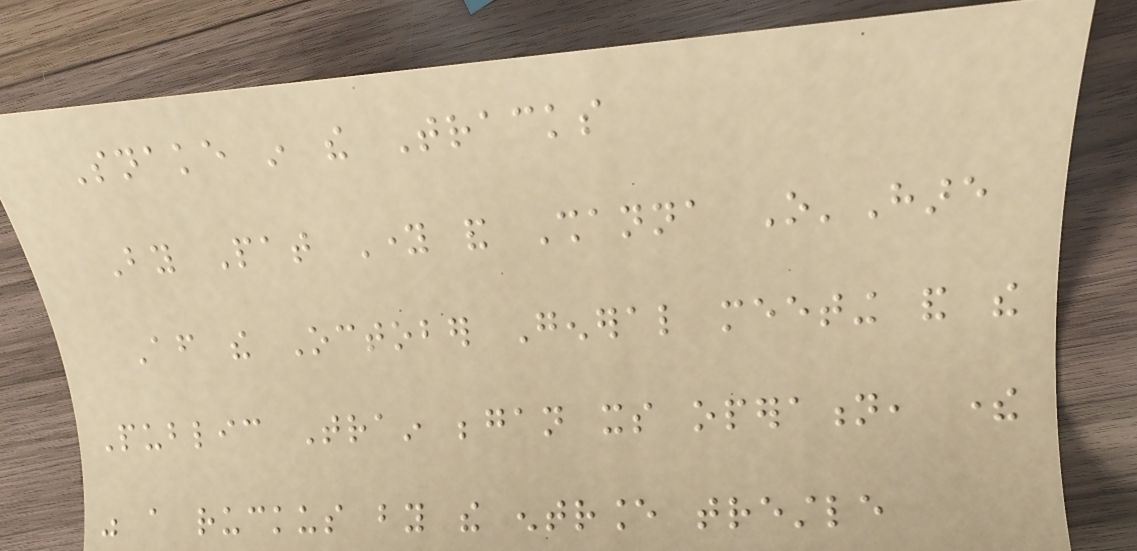Snake in the Tracks
By Pat Young and Shanna O'Hare
After the October General meeting and the
Public Train began its operation, there
was a ruckus by the entrance trestle
